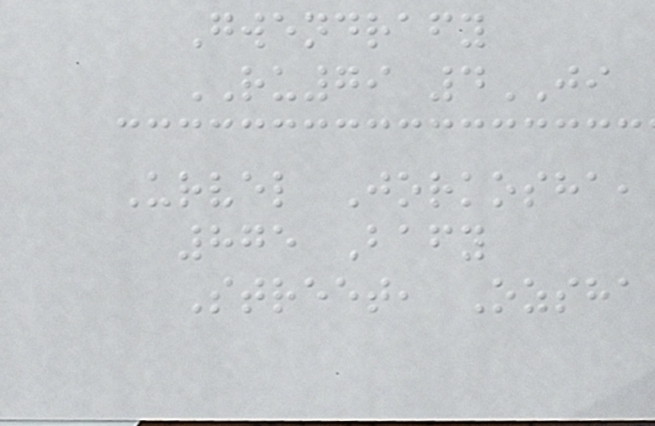Gwendrafy
RU79 4JI
Urvel Jorkosha,
875 Bafy
Street, Ozsha
